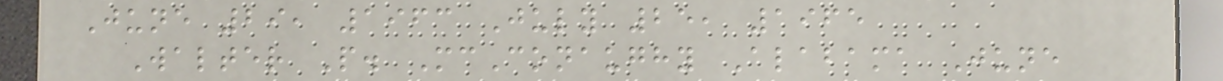June 29, 1963 July 25, 1965
Walter P. McConaughy Alabama June
